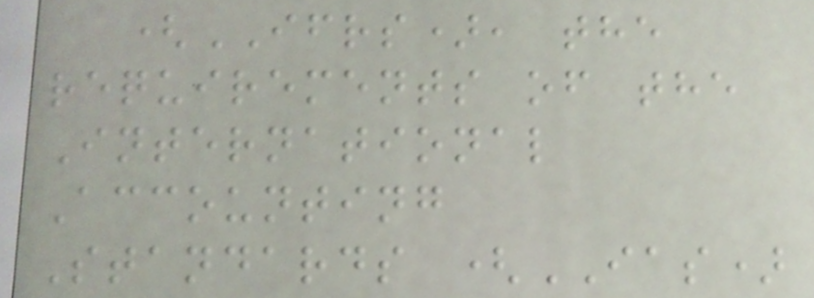(IFRS), the
requirements of the
International
Accounting
Standards (IAS)
